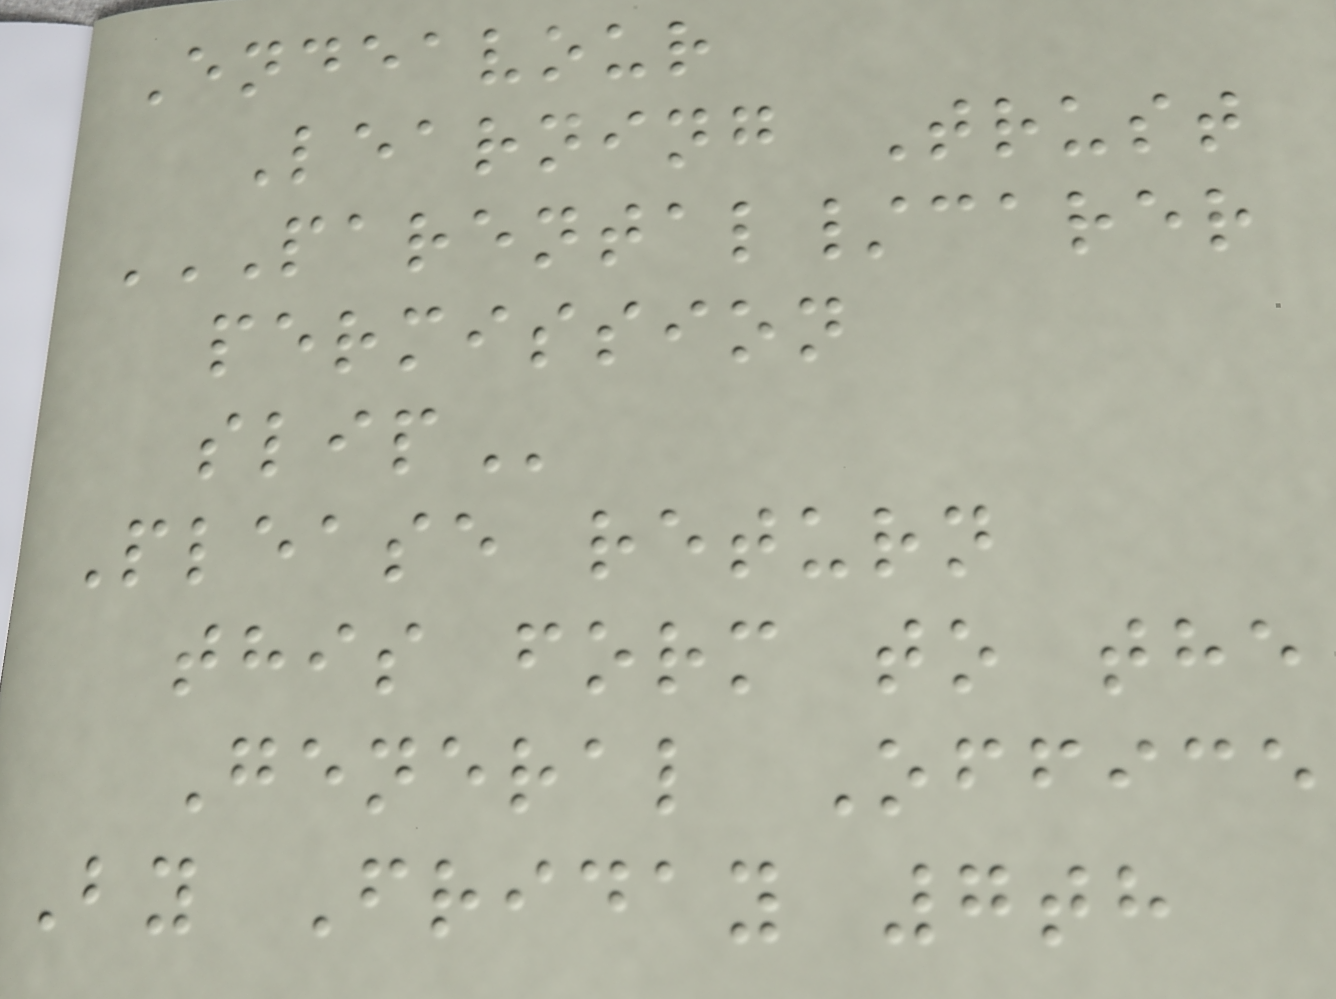Endeavour
Learning Trust
PARENTAL/CARER
PERMISSION
SLIP
Please return
this form to the
General Office
By Friday 7th
